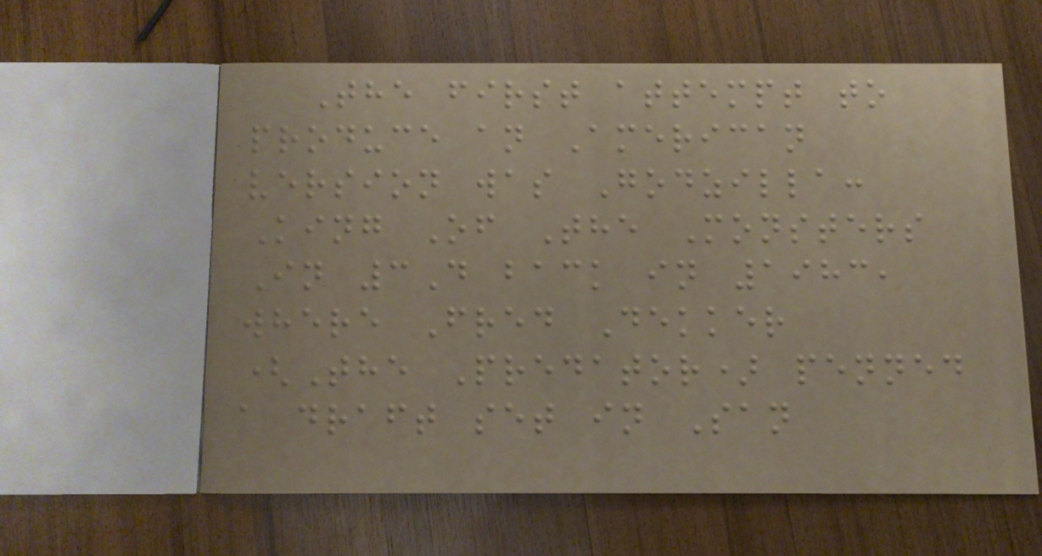The first attempt to
produce an American
version was Godzilla:
King Of The Monsters
In 3D back in 1983,
where Fred Dekker
(The Predator) penned
a draft set in San
